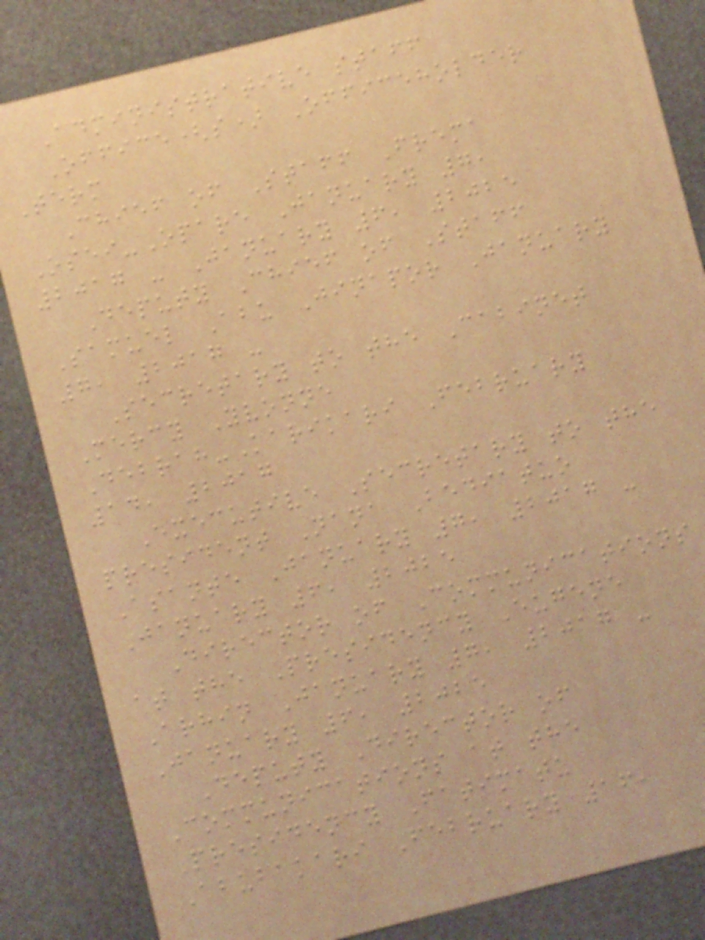Administrative staff
Office(s) Officeholder
Term
Chief of Staff Frema
Osei-Opare January 7,
2017 - January 6, 2025
Deputy Chief of Staff
Samuel Abu Jinapor January
7, 2017 -
Secretary to the Cabinet
Mercy Yvonne
Debrah-Karikari February
14, 2017
Executive Secretary to the
president Nana Bediatuo
Asante January 7, 2017 -
January 6, 2025
Director of Communications
at the Presidency Eugene
Arhin January 7, 2017 -
January 6, 2025
Deputy Director of
Communications at the
Presidency Fatimatu
Abubakari February 16,
